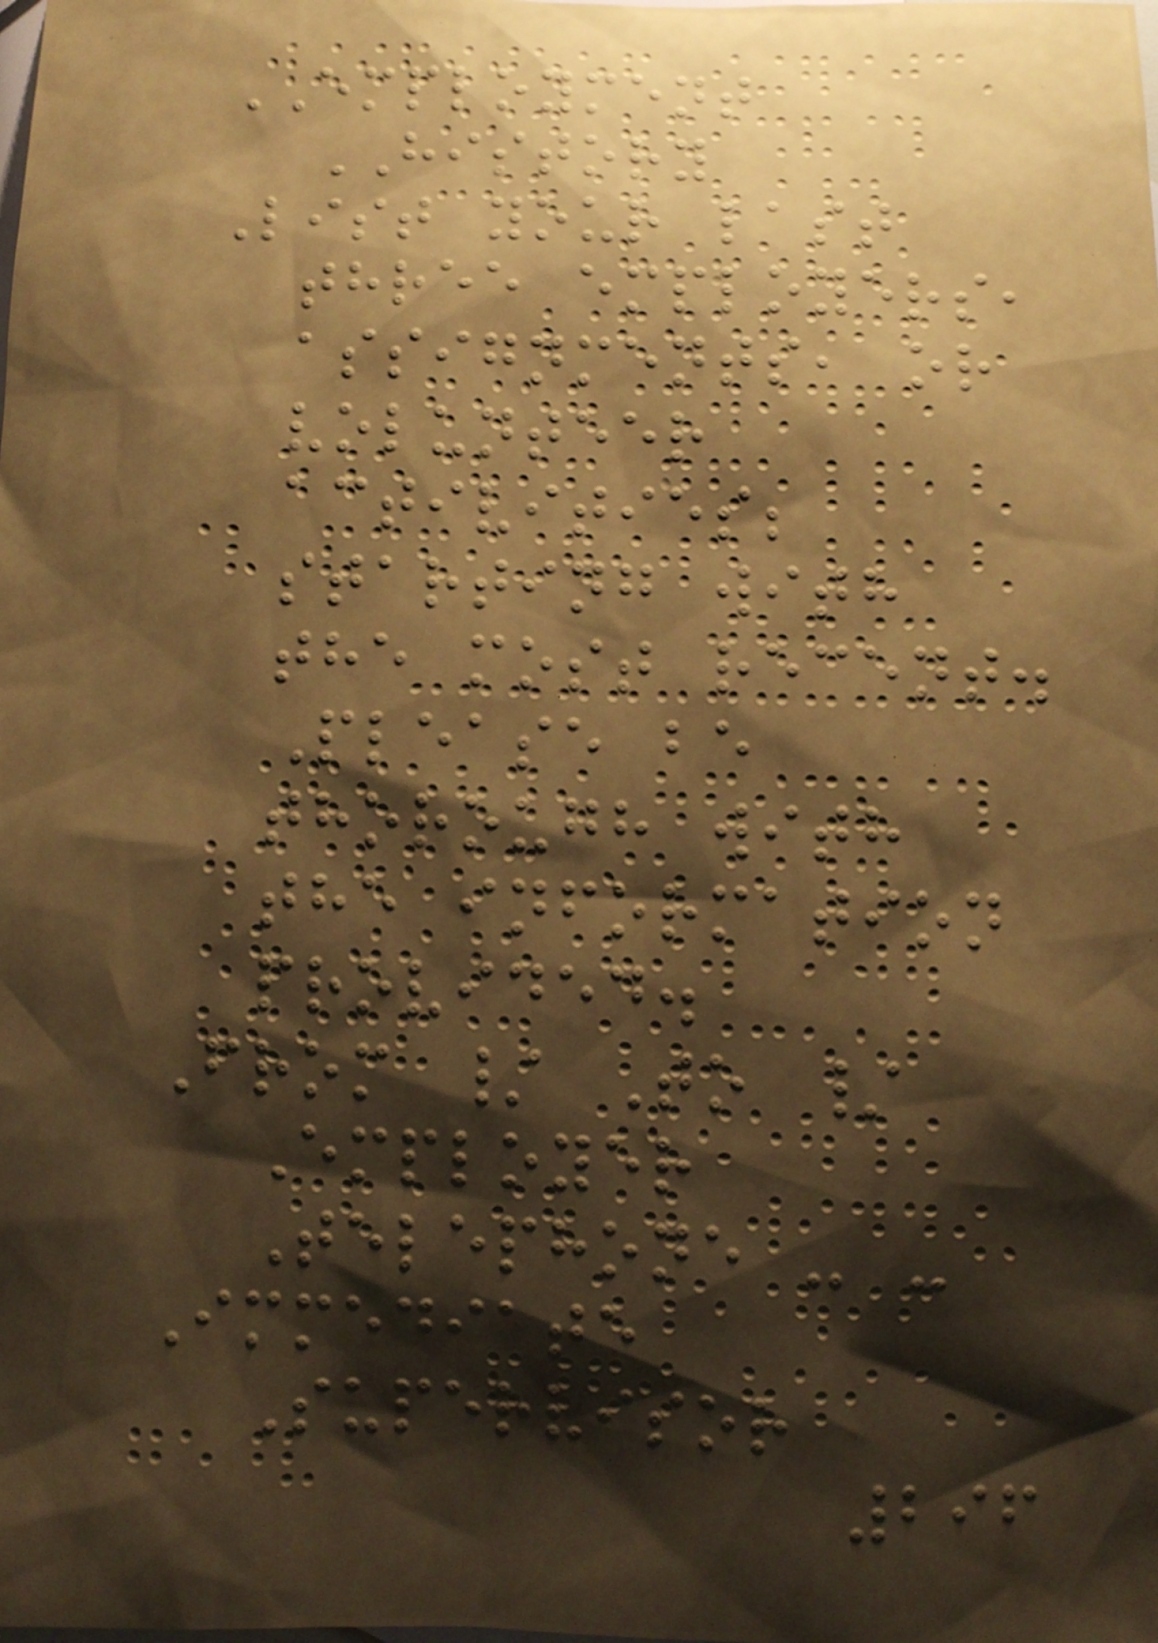EMPLOYMENT
HISTORY
List your last
three employers,
assignments, or
volunteer
activities;
starting with
the most recent.
Please be
thorough with
the information
provided.
From / To /
Employer
Telephone - -
Immediate
Supervisor
296
